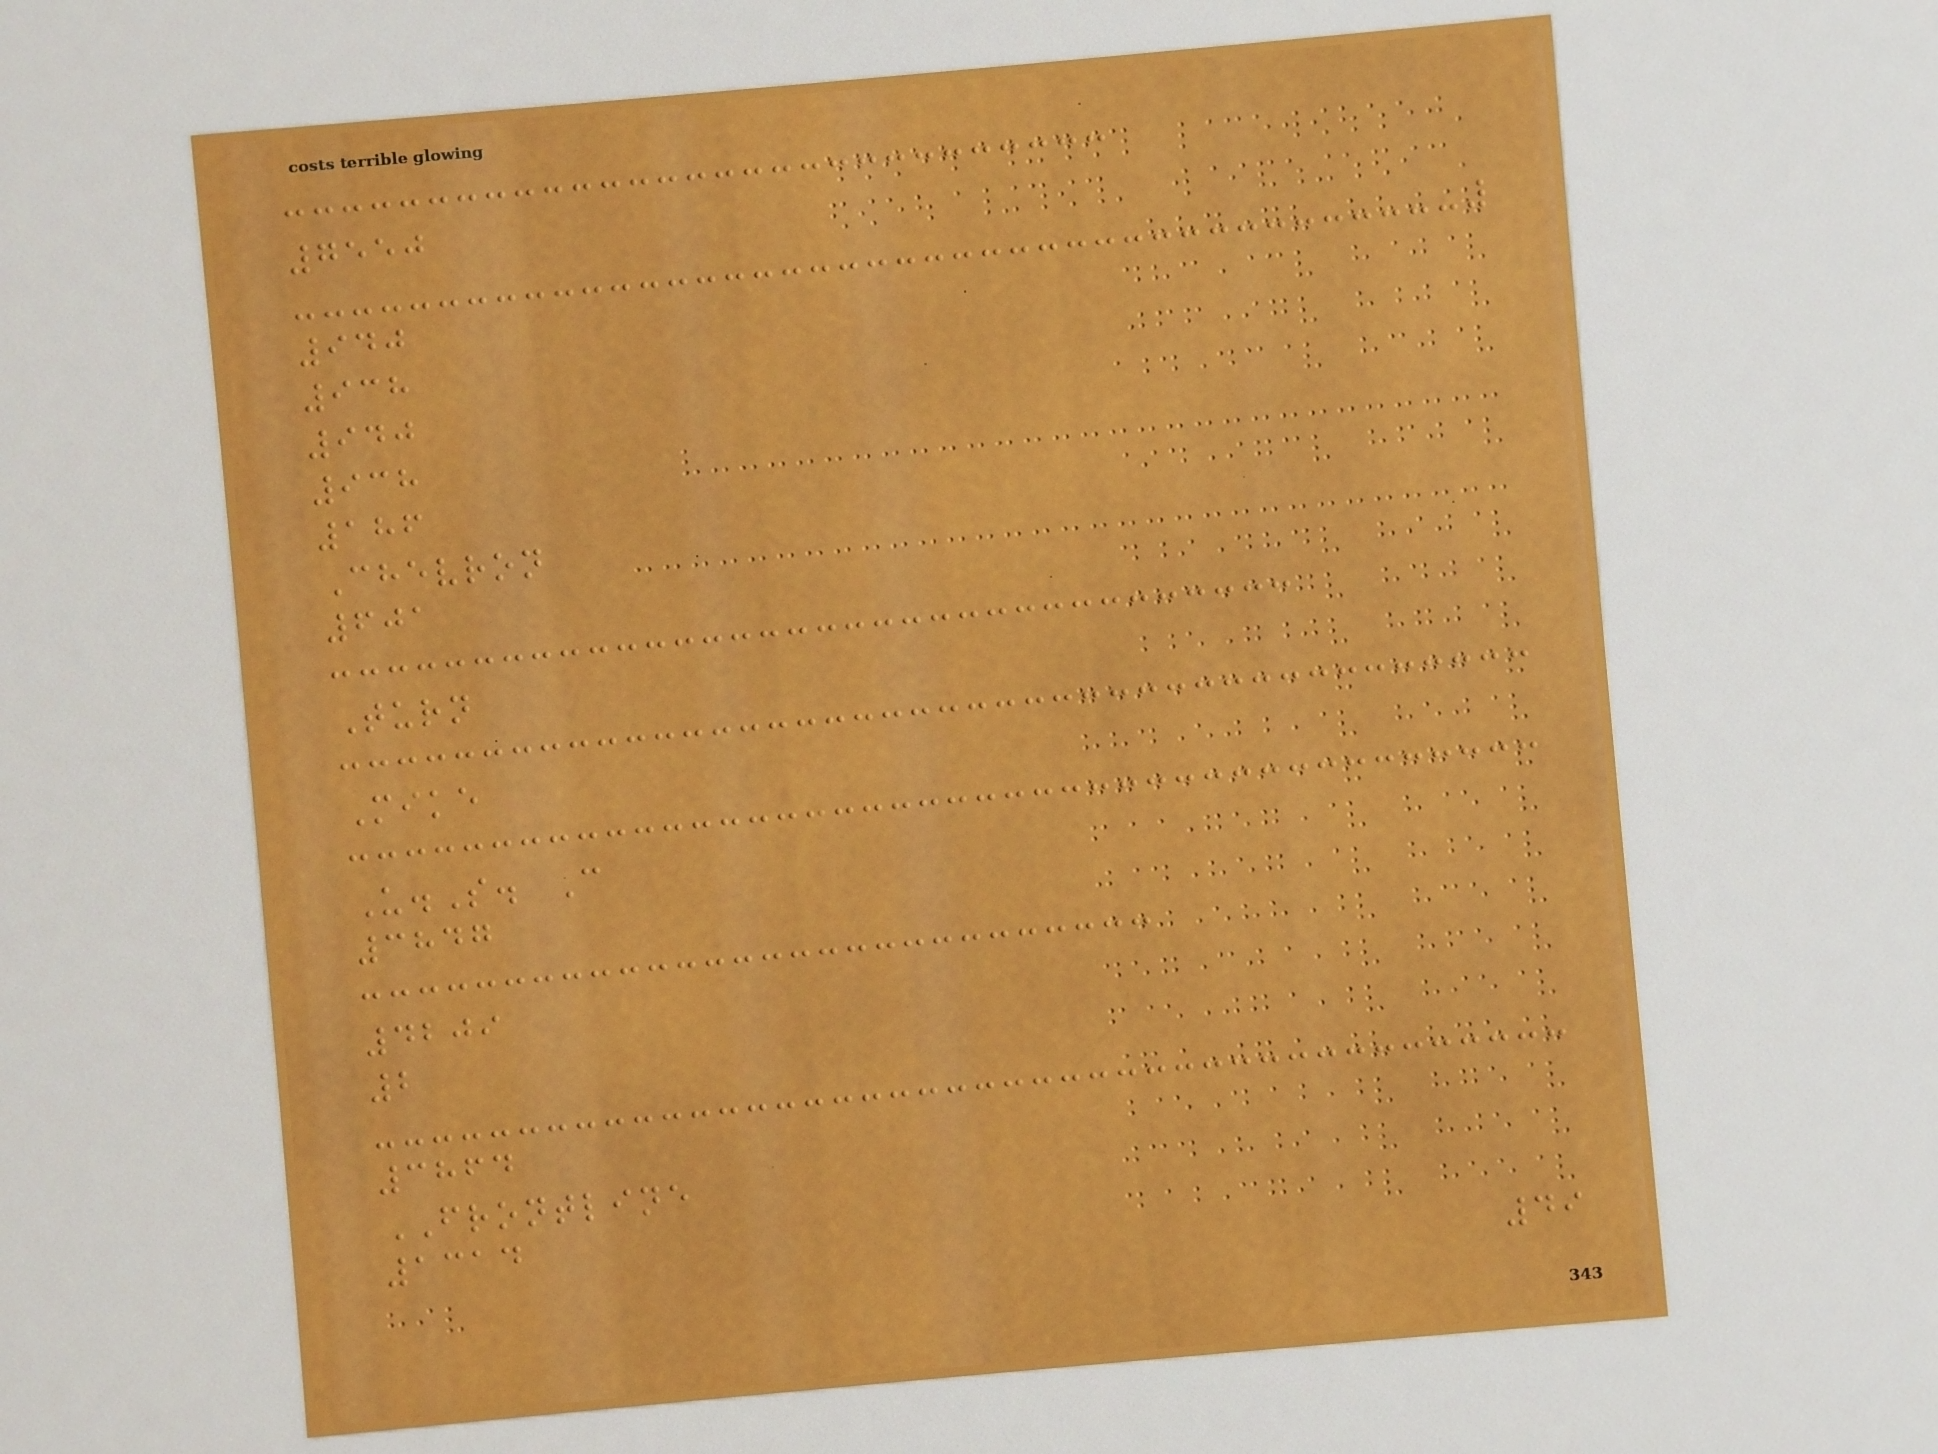7550
940
938
940
938
186
Chevron
601
Turn
Mike
U.S. C
3847
4209
2
3864
FRONTLINE
1314
49
